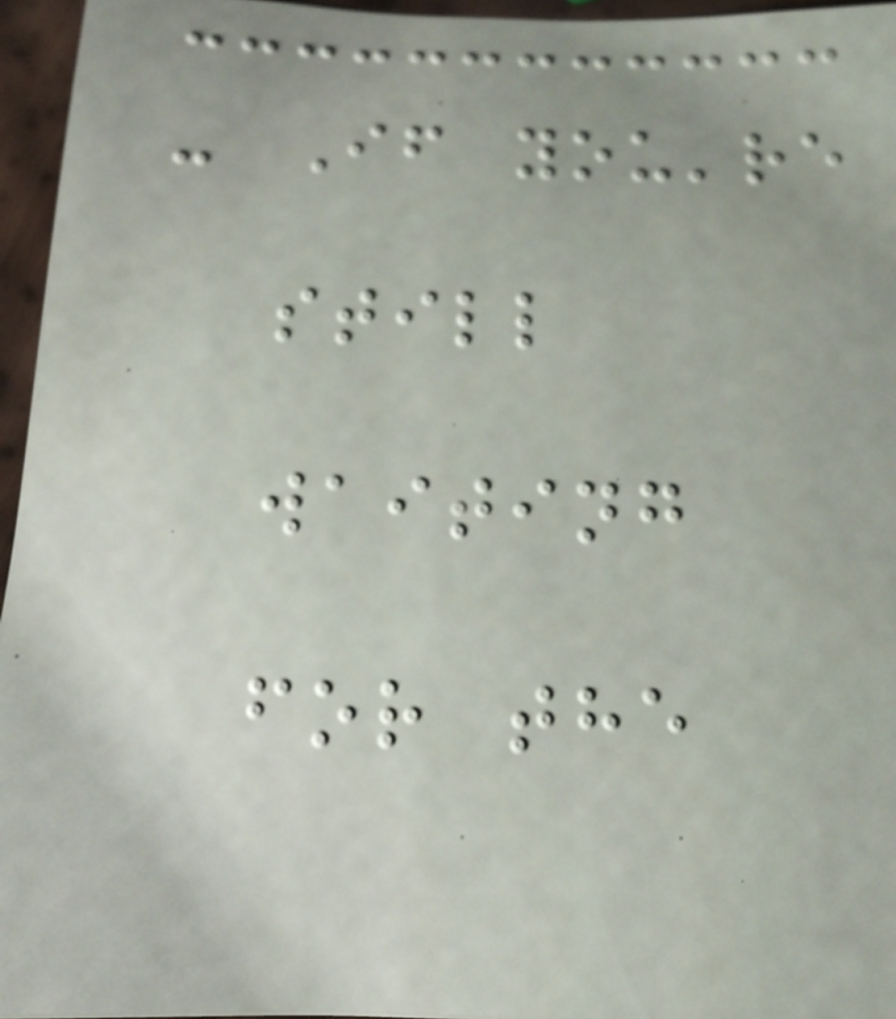- If you're
still
waiting
for the
